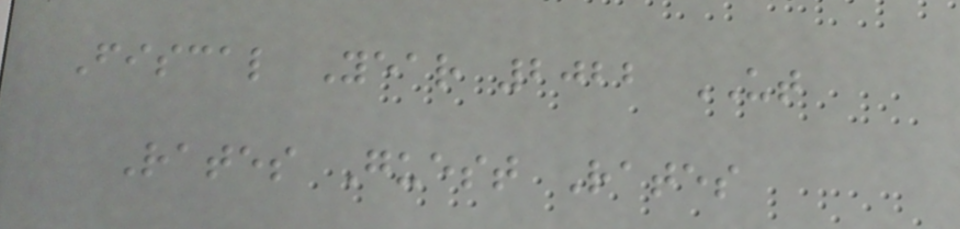Fiscal Year 2022 UT
Rates Guest Rates
